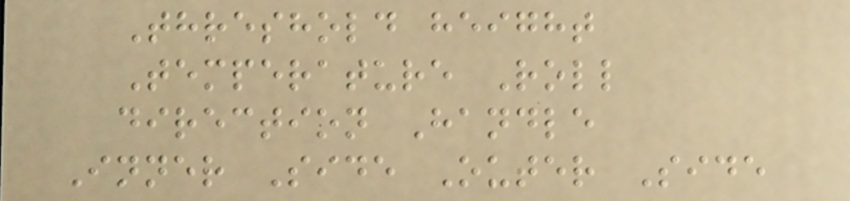Threshold height
Temperature Roll
direction Handle
Inner Side Outer Side
